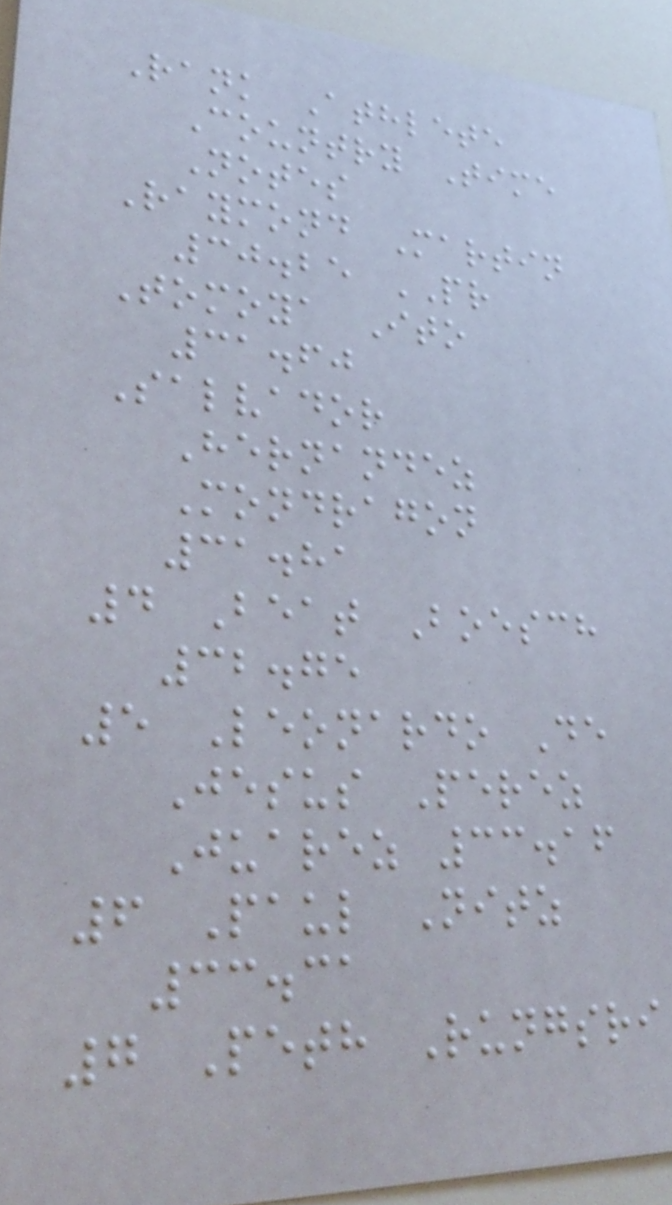Rank Athlete
Country Time
Notes
Raymond Martin
30.25 PR
Tomoya Ito
31.60
Salvador
Hernandez
Mondragon
31.81
4 Beat Boesch
32.75
5 Leonardo De
Jesus Perez
Juarez 33.16
6 Paul Nitz
33.31
7 Peth Rungsri
